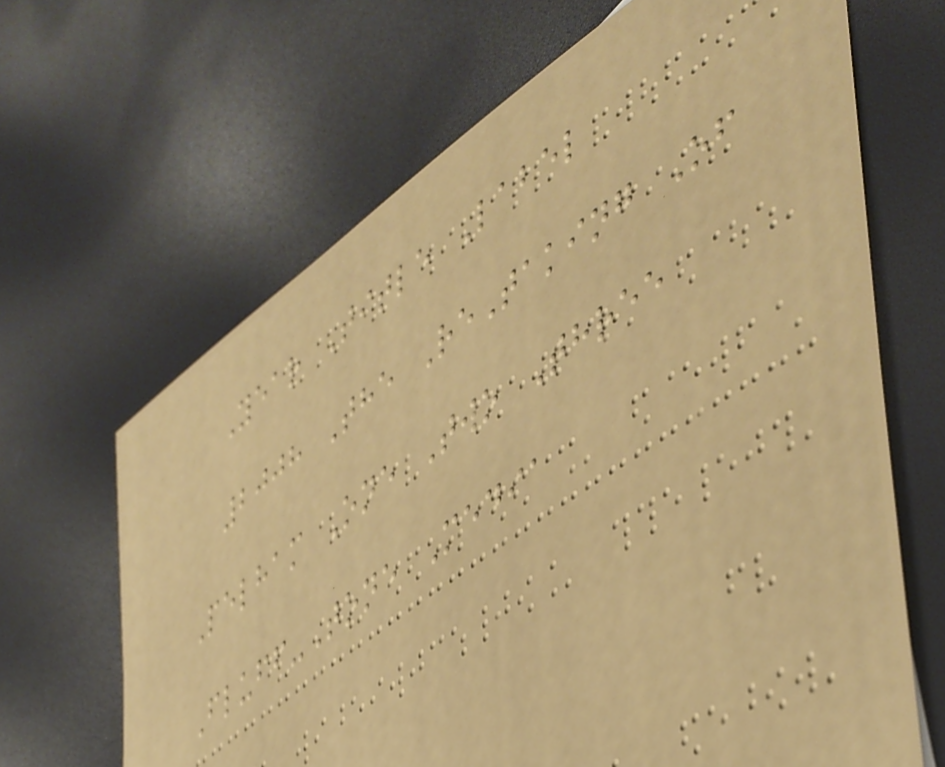Year Title Label
2008 The ReTaking Of
Pelham One Two Three
Fluff-Tone Media
